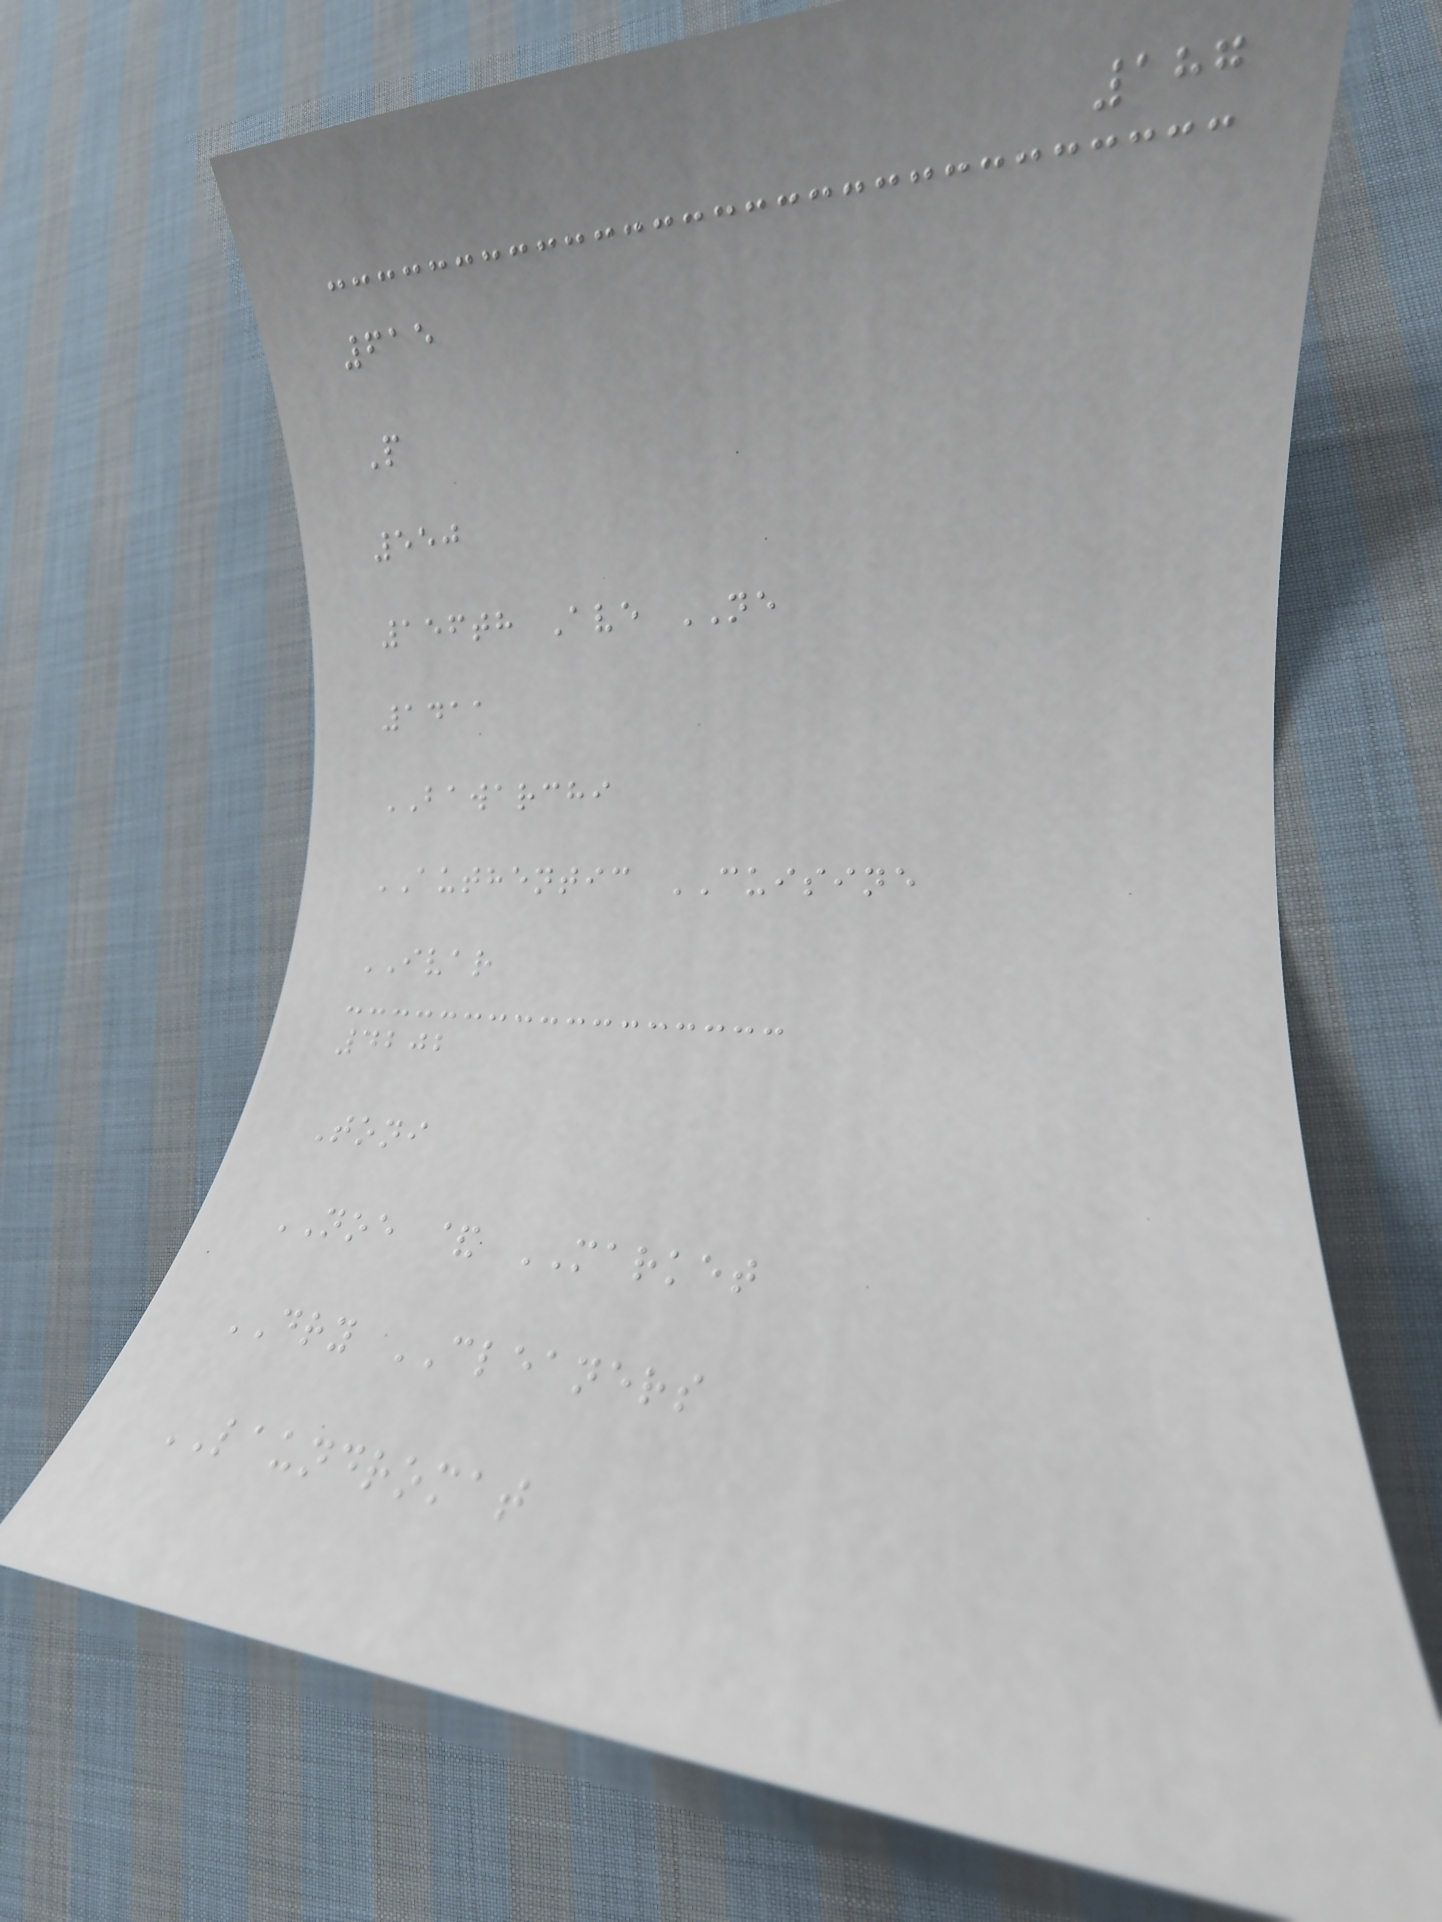187
615
P
550
156th Ave NE
1411
BAWARCHI
AUTHENTIC CUISINE
IVAR
4202
Toni
NOE & MARKET
DRY CLEANERS
LAUNDROMAT
